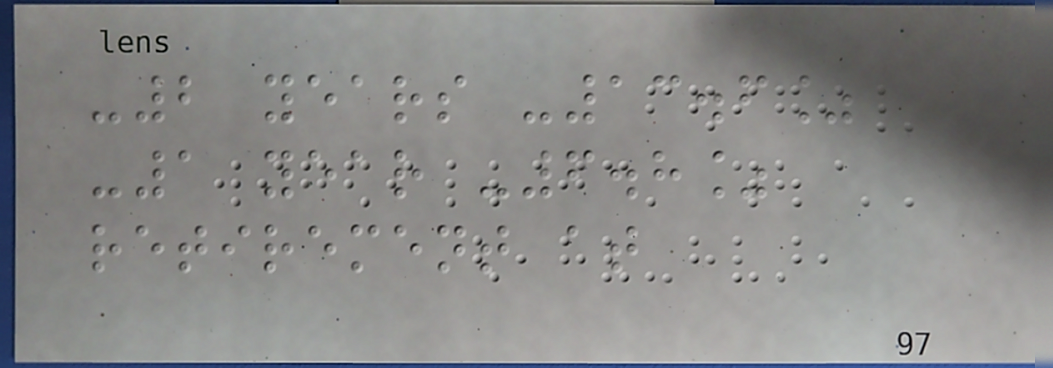-2 years -13.6%
-1 year -6.8%
retirement at
